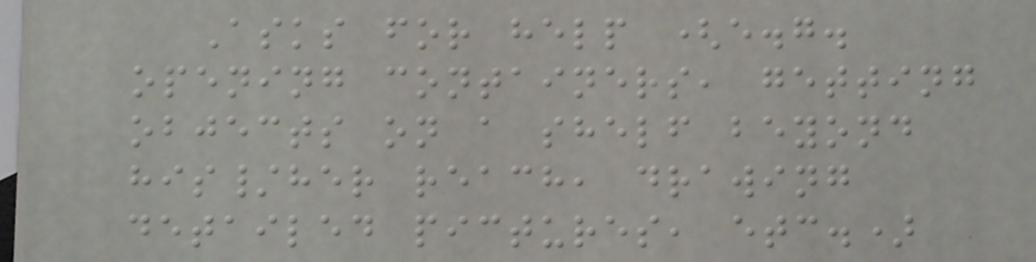Asks for help (e.g.
opening containers, getting
objects on a shelf beyond
his/her reach, drawing
detailed pictures, etc.)
